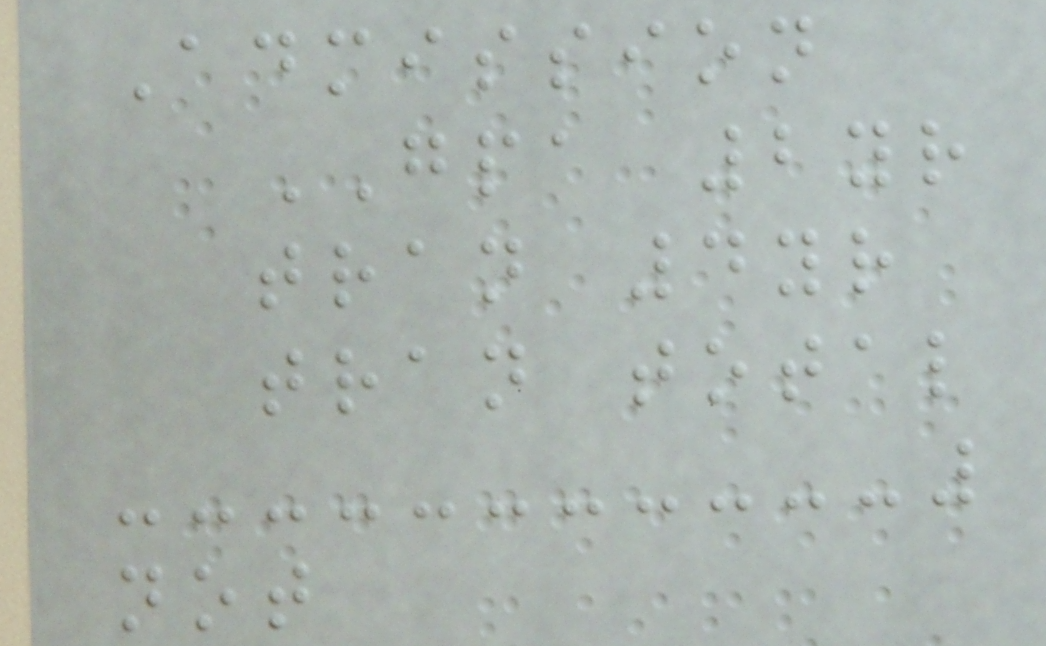Admission
GPA 2yr
tran 4yr
tran total
not
